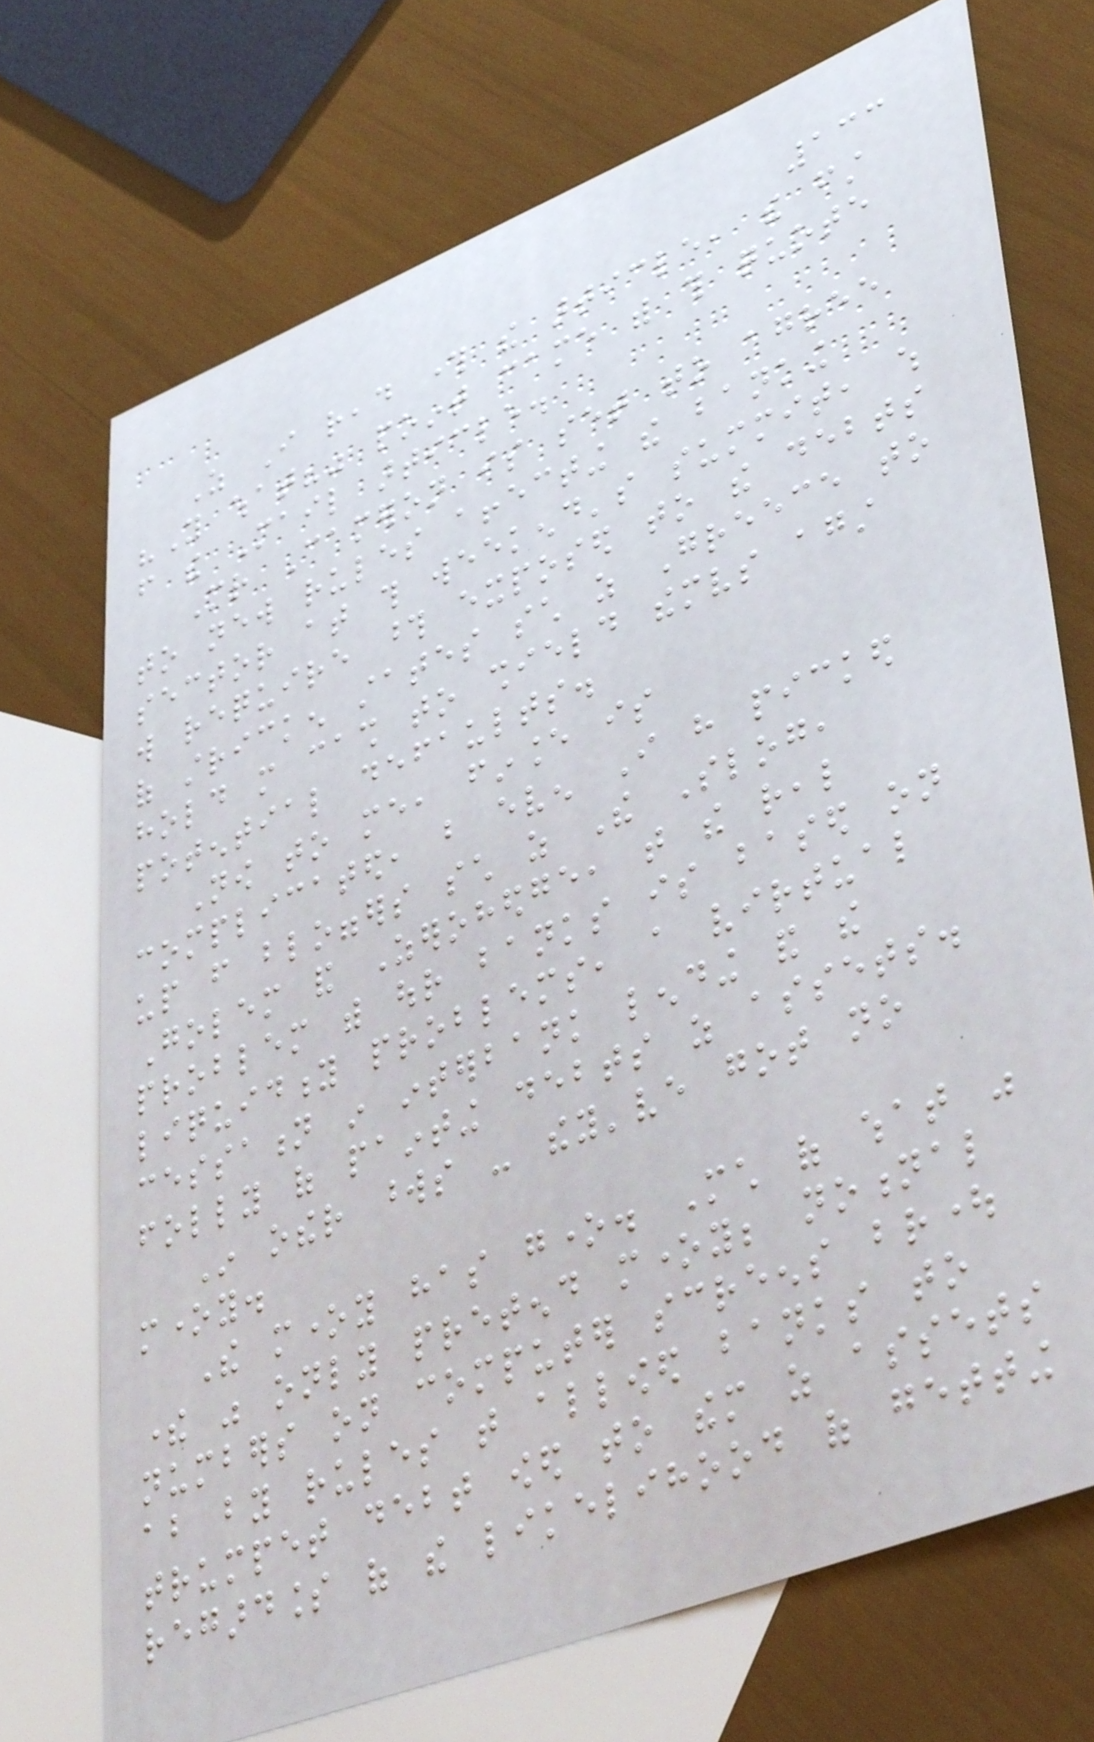133
As I read through the article, the first
"You what?" point came with this quote
from the Mail article.
Mr Cameron is set to agree
to new rules affecting the banking
sector at this weekend's summit, which
will require those exposed to the debts
of stricken states such as Greece to
hold more cash to shield themselves against
potential defaults.
Now to me, finance is
complicated, but even I have picked
up from bloggers such as The Slog,
Golem and Zerohedge, that the real
problem with our banks is based on
liquidity problems, a virtual
cessation in interbank lending and the
folly of painting debts as assets.
In other words - they've got no
money.
The money has gone. Much of what was
there was only pretend money; notional
numbers on computer screens brought
about by rules that allowed banks to
trumpet debt owed to them as assets
regardless of the likelihood of getting
